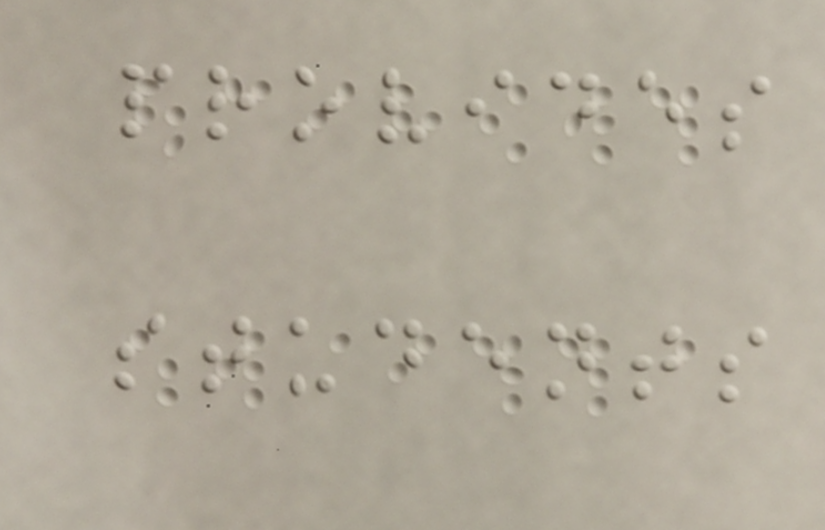provides
students
